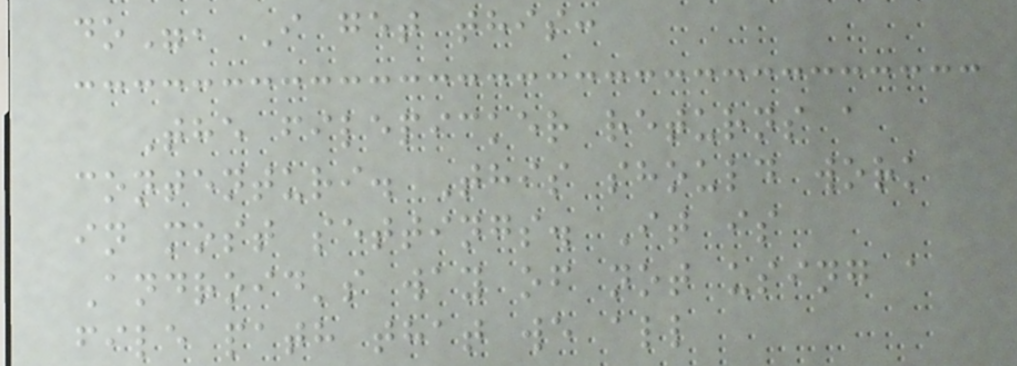do", I get this:
The filepicker returns a
contenturi. This should work
in most settings. It is
Android's way of not using a
file path that we all
